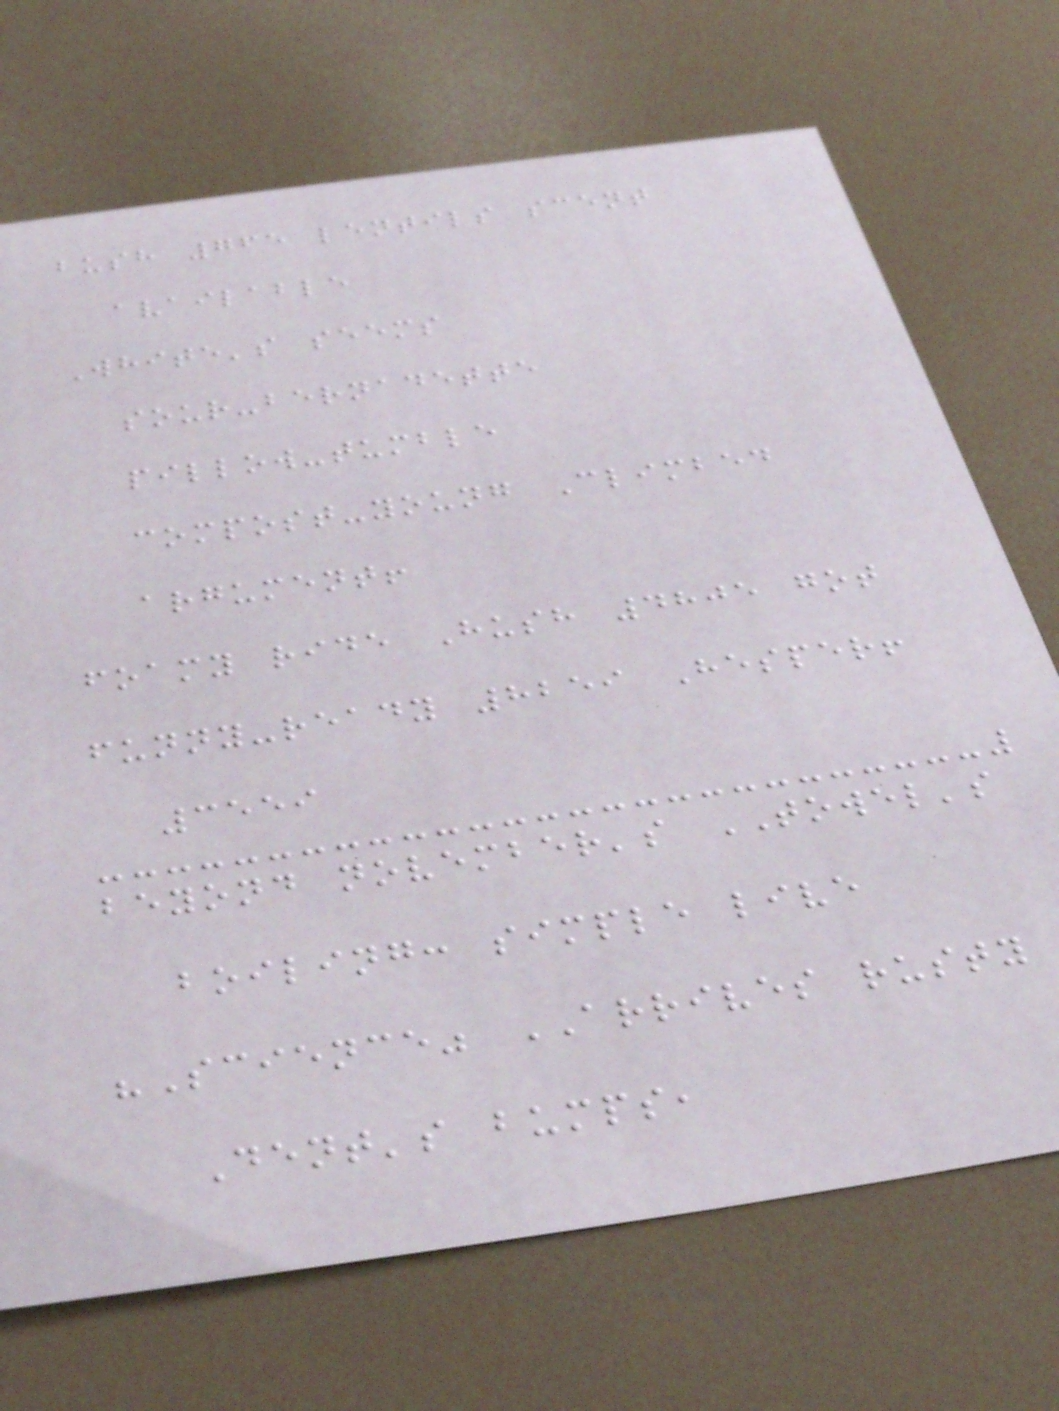bush 765 lentils scent
available
White's seems
sour-bernadette
pillow-tumble
compost-young Climbed
argument!
foamy ride Hush 4805 got
funny-ready 8259 Hesper!
3559
beyond november's TOWEL's
boiling: simple live
"Science" ARRIVES rusty
Dent's bumps,
